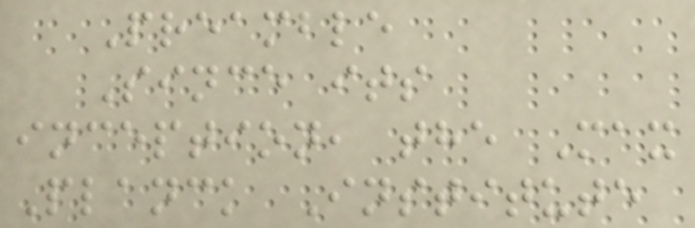Preamble
Since its
inception, the Max
Planck Institute
